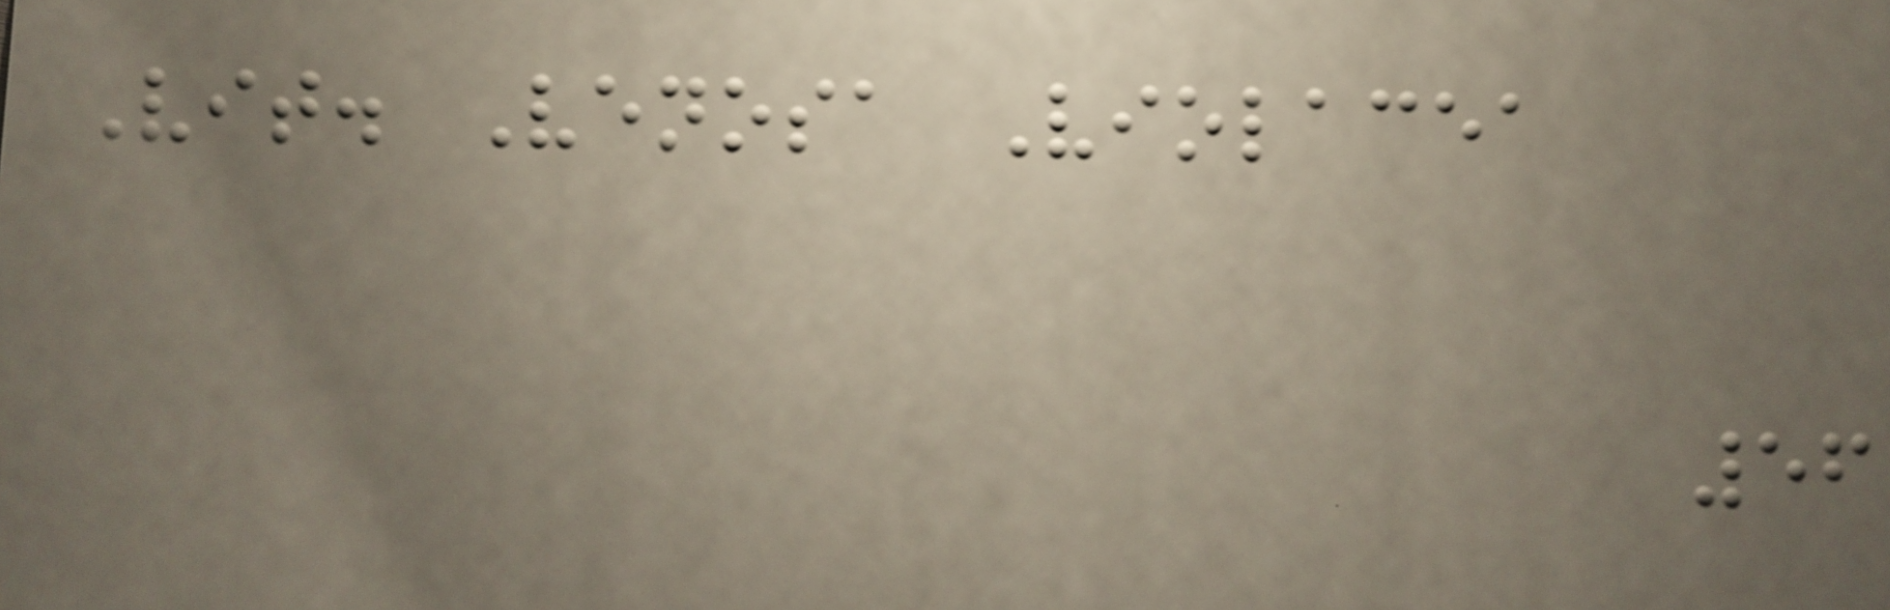Vit. Venosa Violacea
56
